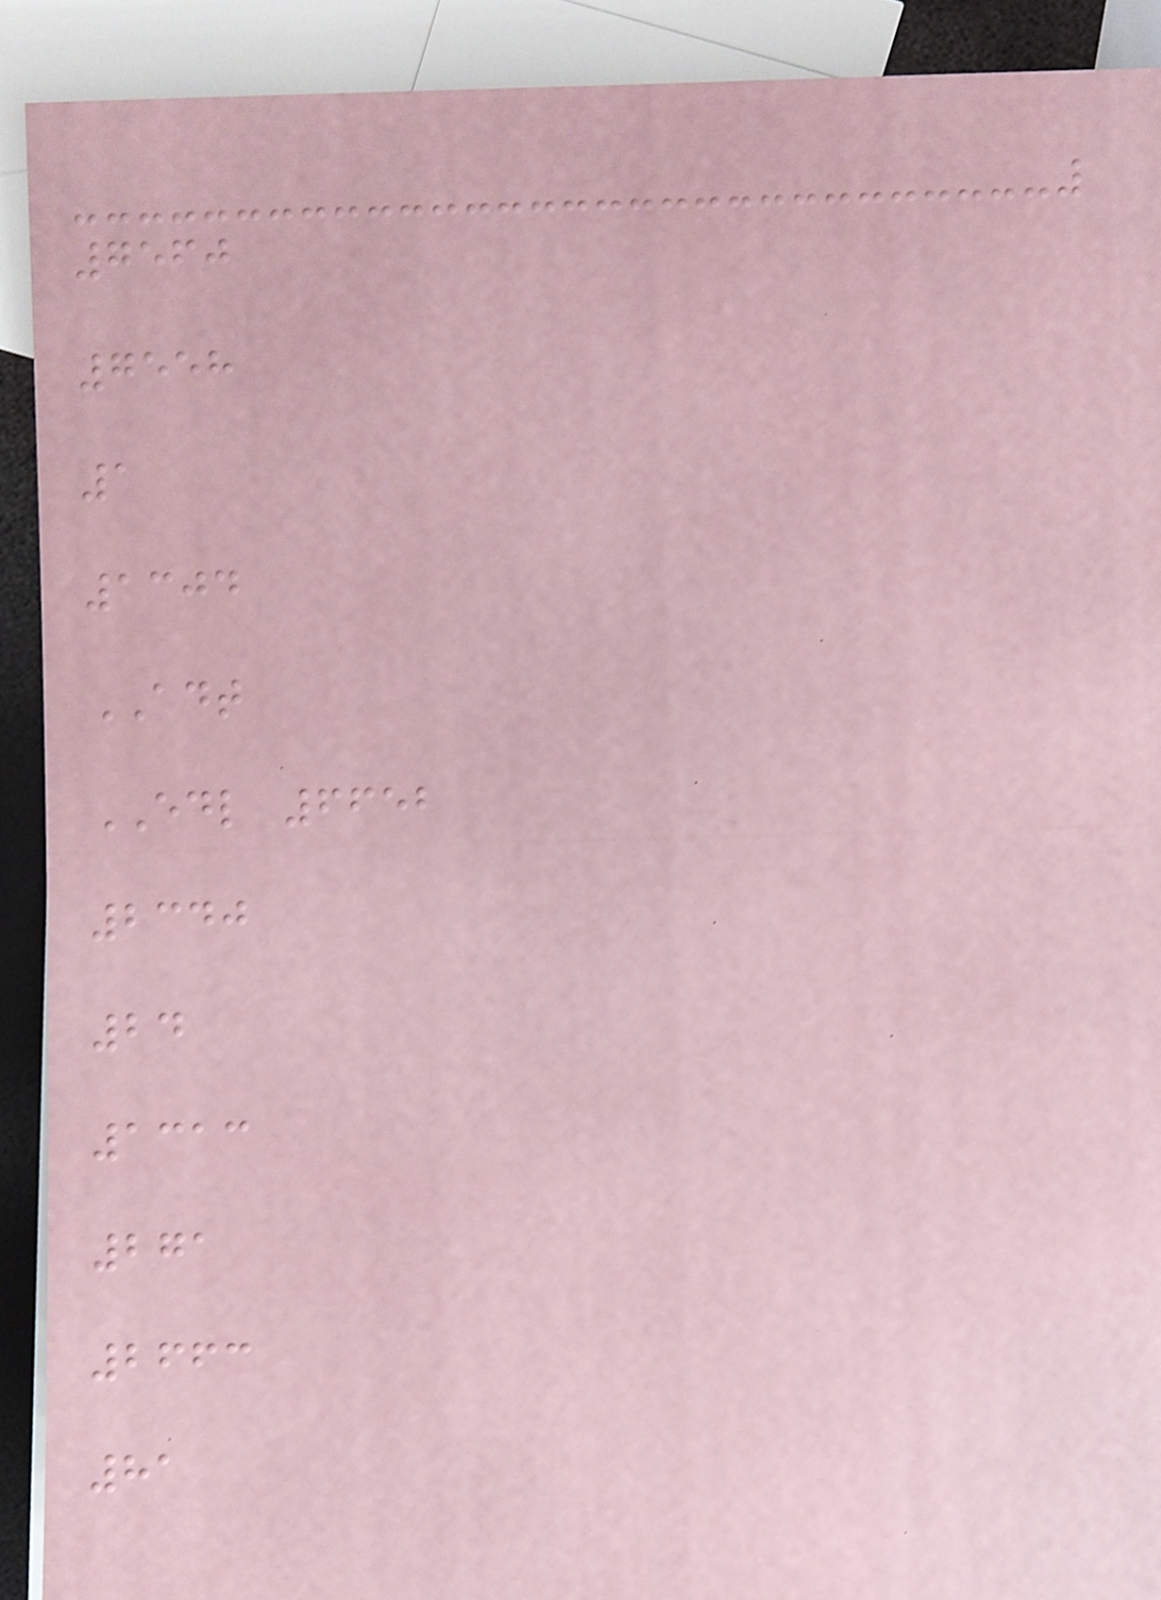7560
7558
1
1304
ADT
EDL 6652
2340
24
1313
271
2663
81
